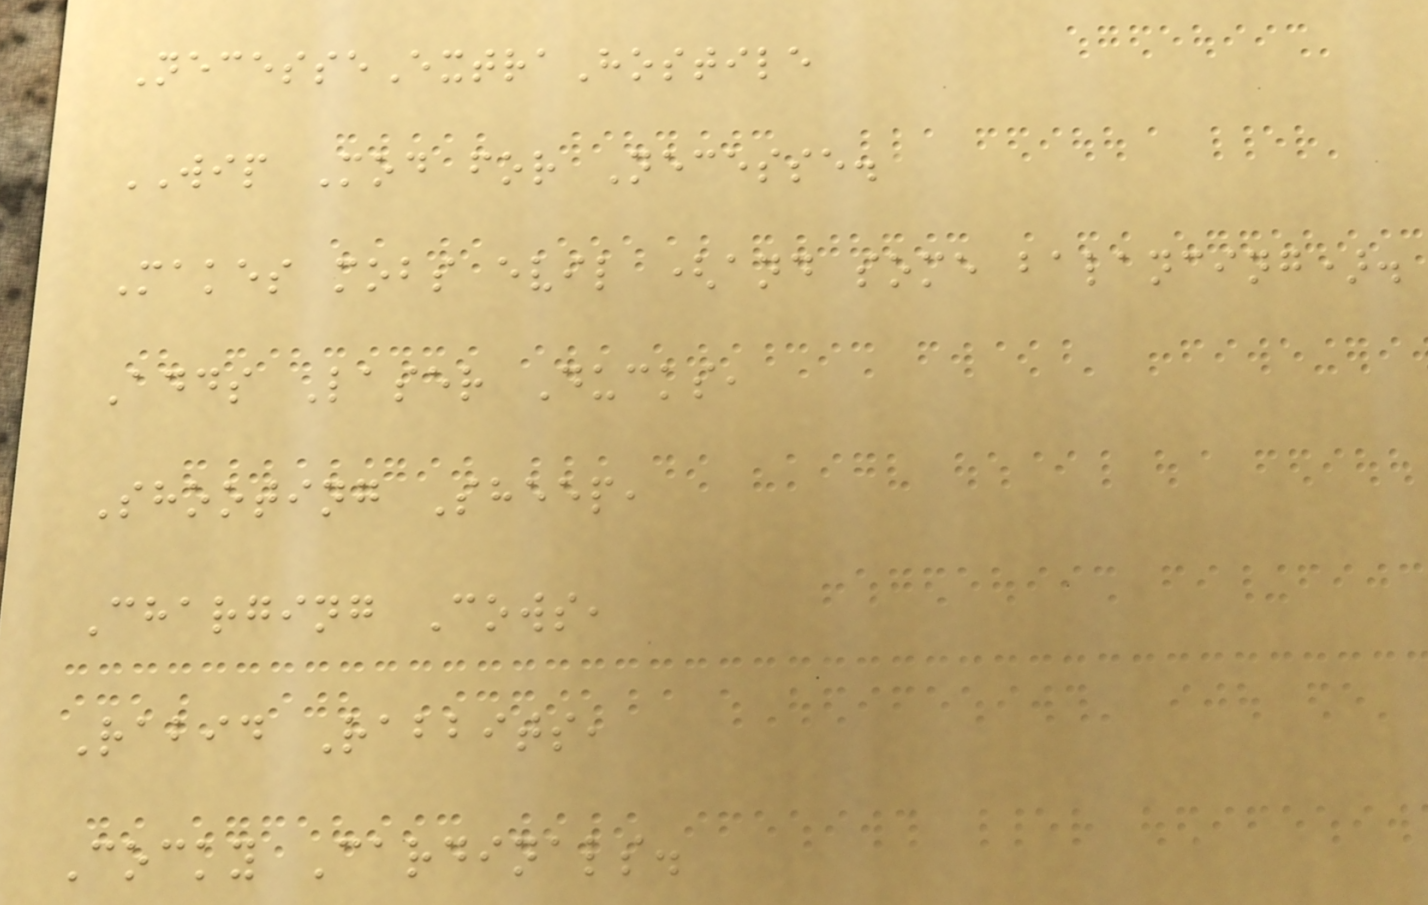NecesseExtraHostile
WIP Mod for Necesse.
Makes mobs evil (and some balancing).
Adds Laser Ducks,
Shooting Sheep,
Charging Cows,
Rabid Rabbits,
Cocky Cardinals.
